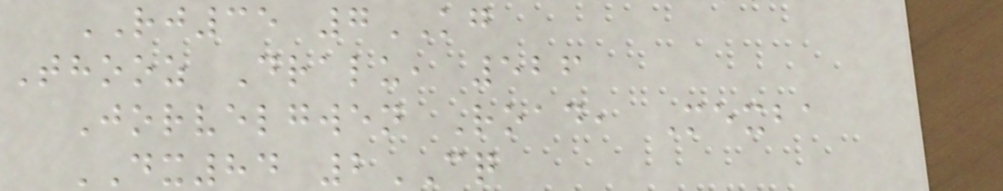RJ35 7KG
Thooz Dralu, 526
Jorvelgwen Road, Mexba
DX84 2CQ
